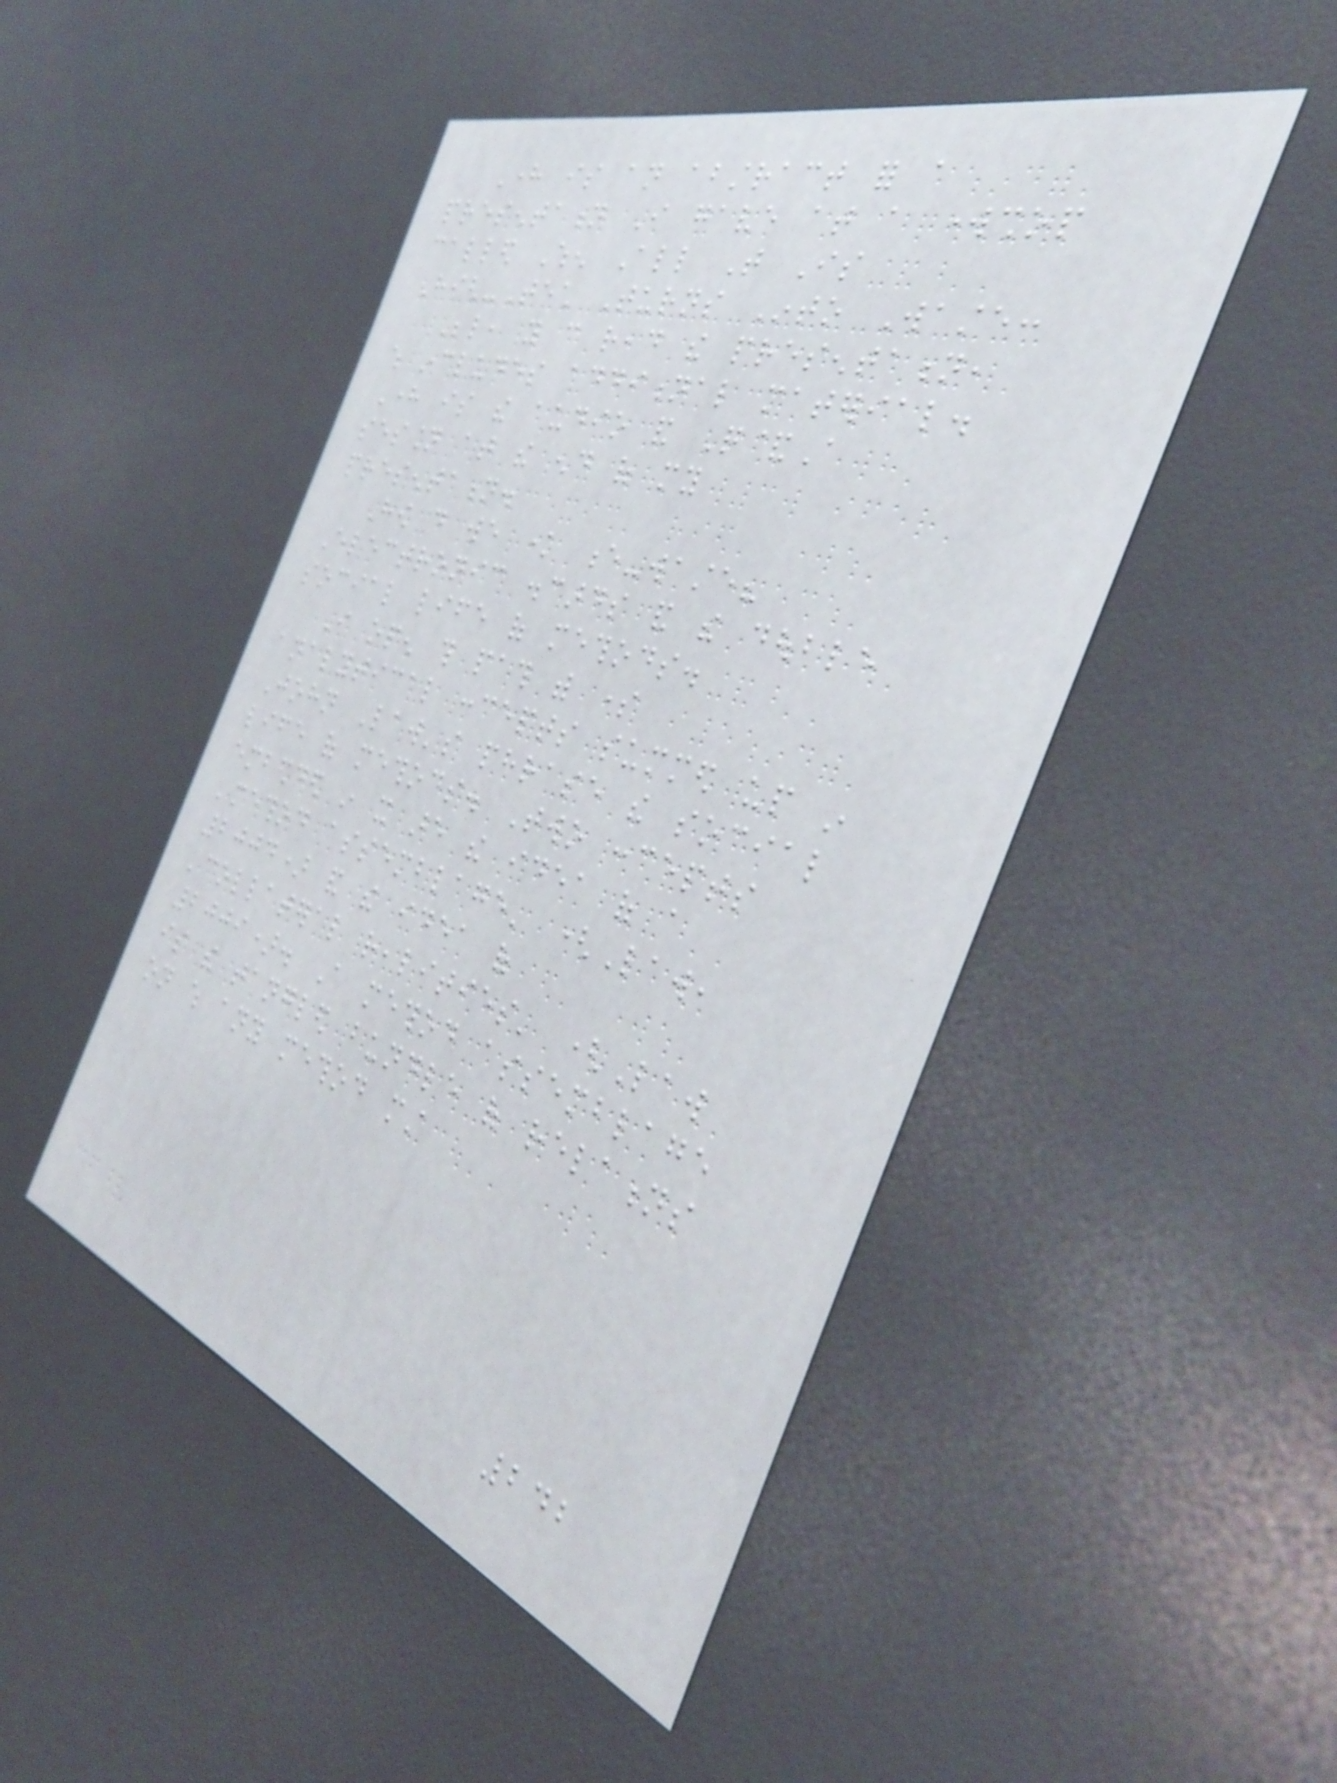Here is an abstract for a
presentation I gave at a workshop
called When All That Is
High-Tech Turns Into Waste:
Below, you can read the presentation,
which includes additional material.
Here is the audio and Q&A
session at the end of my
presentation.
How do we know e-waste?
Electronic discards and the double
social life of methods.
I open this path with some
analytical concepts summed up in
John Law's phrase the social
life of methods. Two concepts
embedded in it are the idea of a
'method assemblage' (Law,
2004) and the idea of
'collateral realities' (Law
2009). A method assemblage
is the tangled bundle of relations
on which any method must
242
